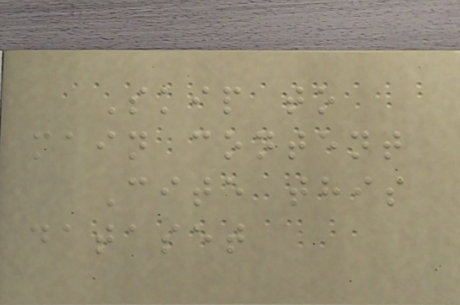Skip to
main content
Cite this
dataset
